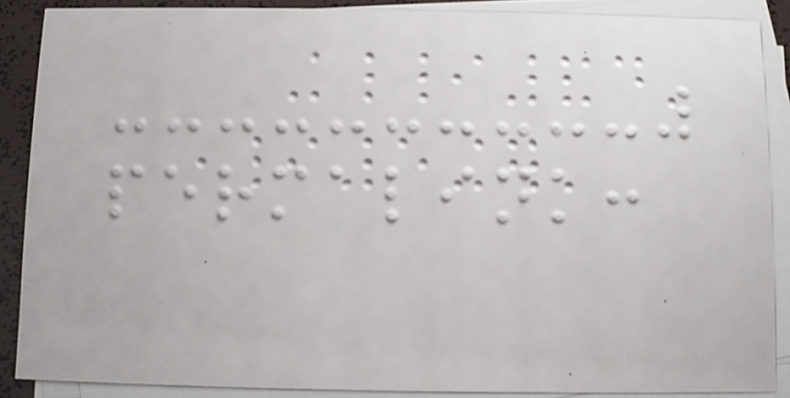permalink:
